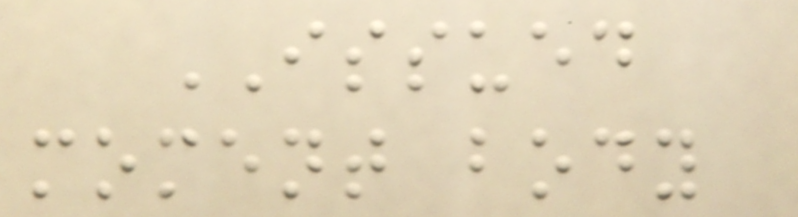ISSUED
moment body
